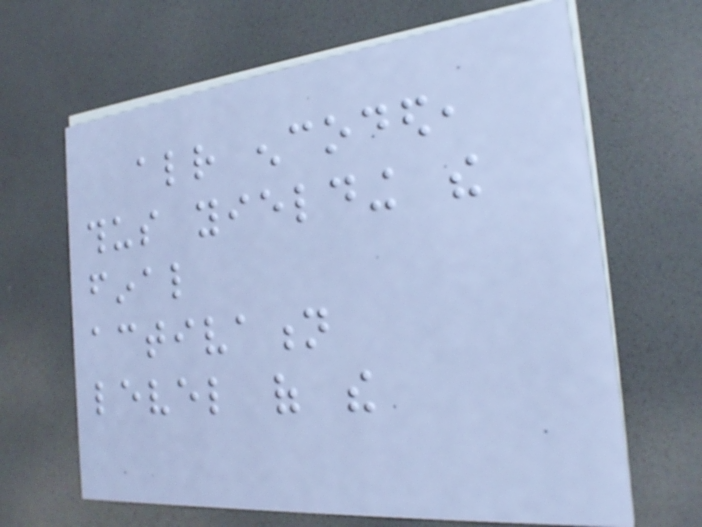already encoded,
thus yielding the
final
activation
level of the
